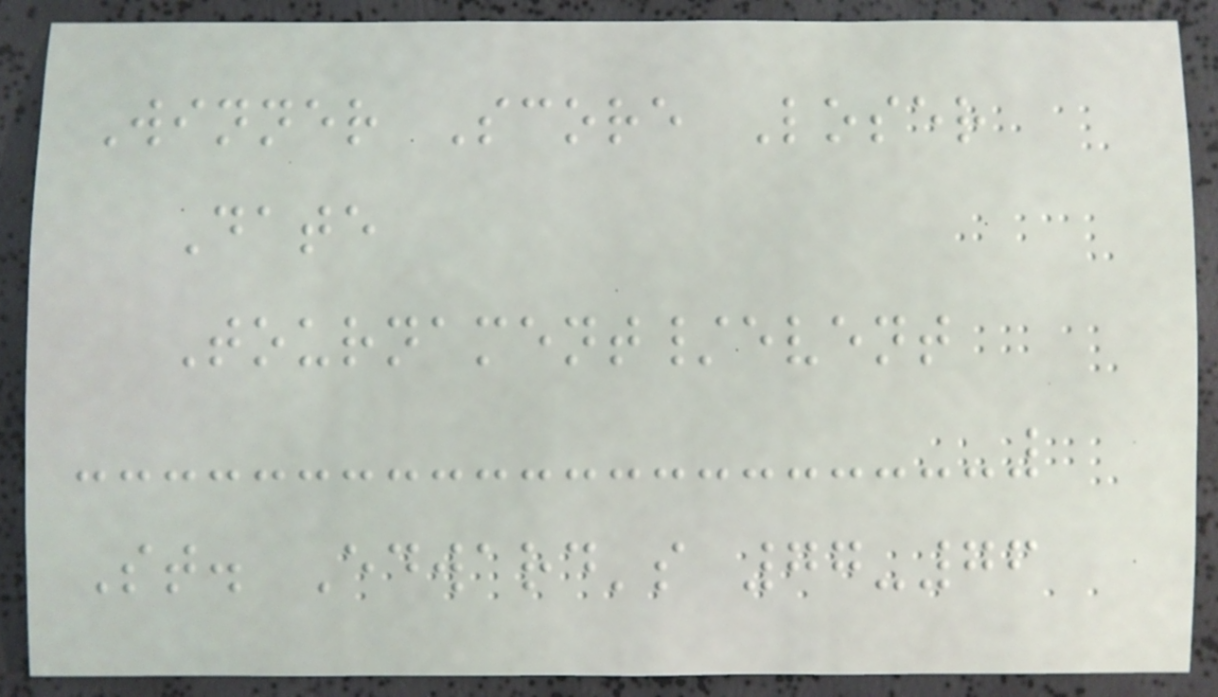Winner Score Loser
Date
Tournament/event
St. Edward's 77-76
